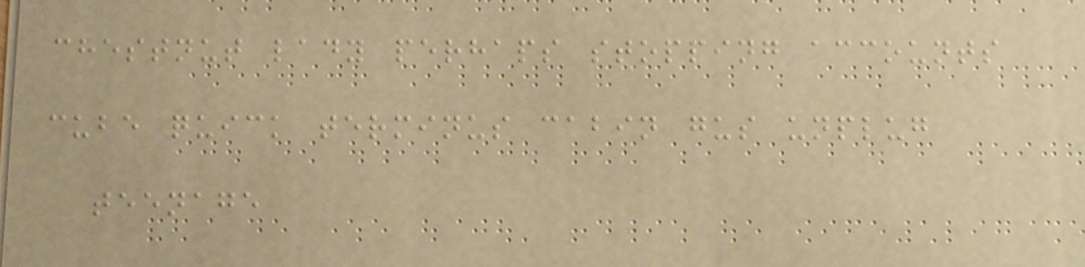chestnut lady perhaps stopping accounts
cube quick terminus cabin gus unplug
teenage
